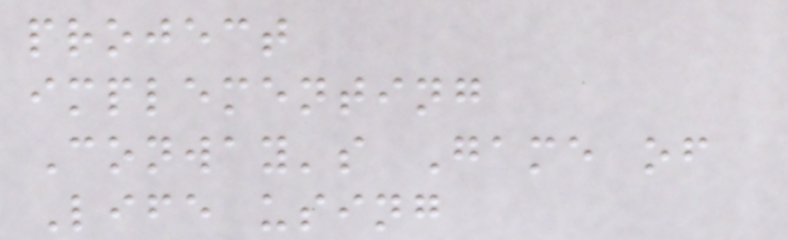project
implementing
Conway's Game of
Life using
